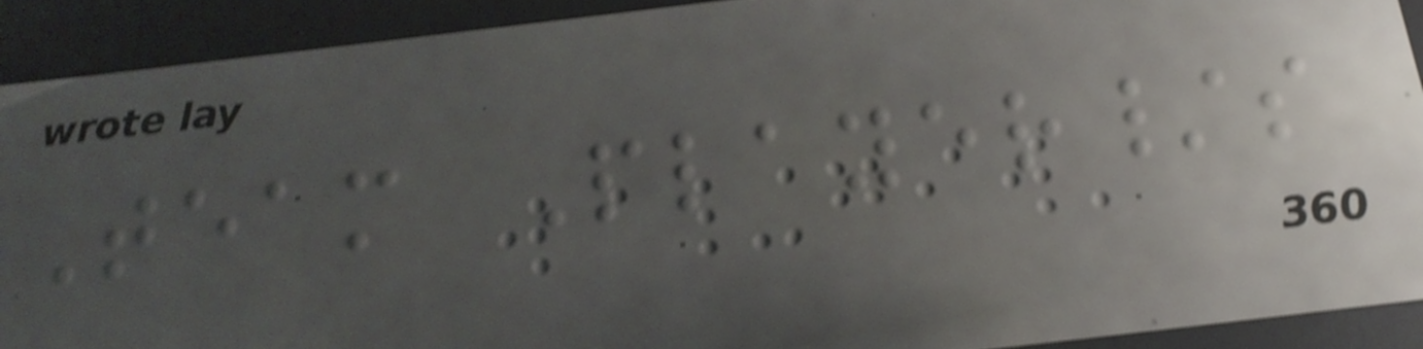Team Player/s
